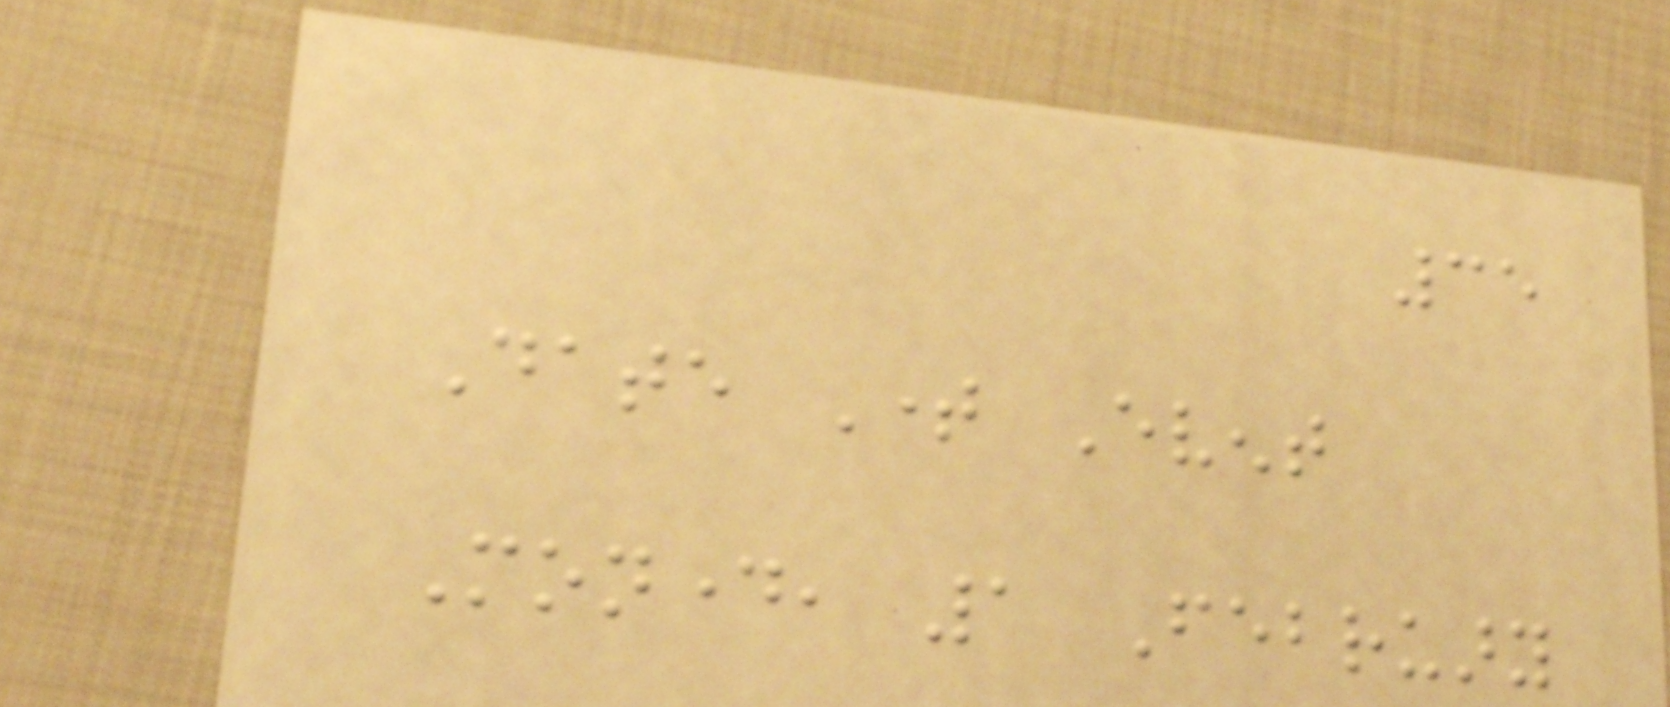35
Date Time Event
Monday, 1 February
